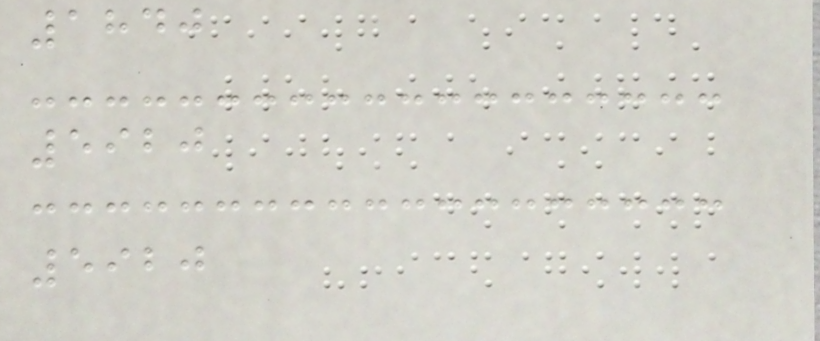1840
5920
5920
